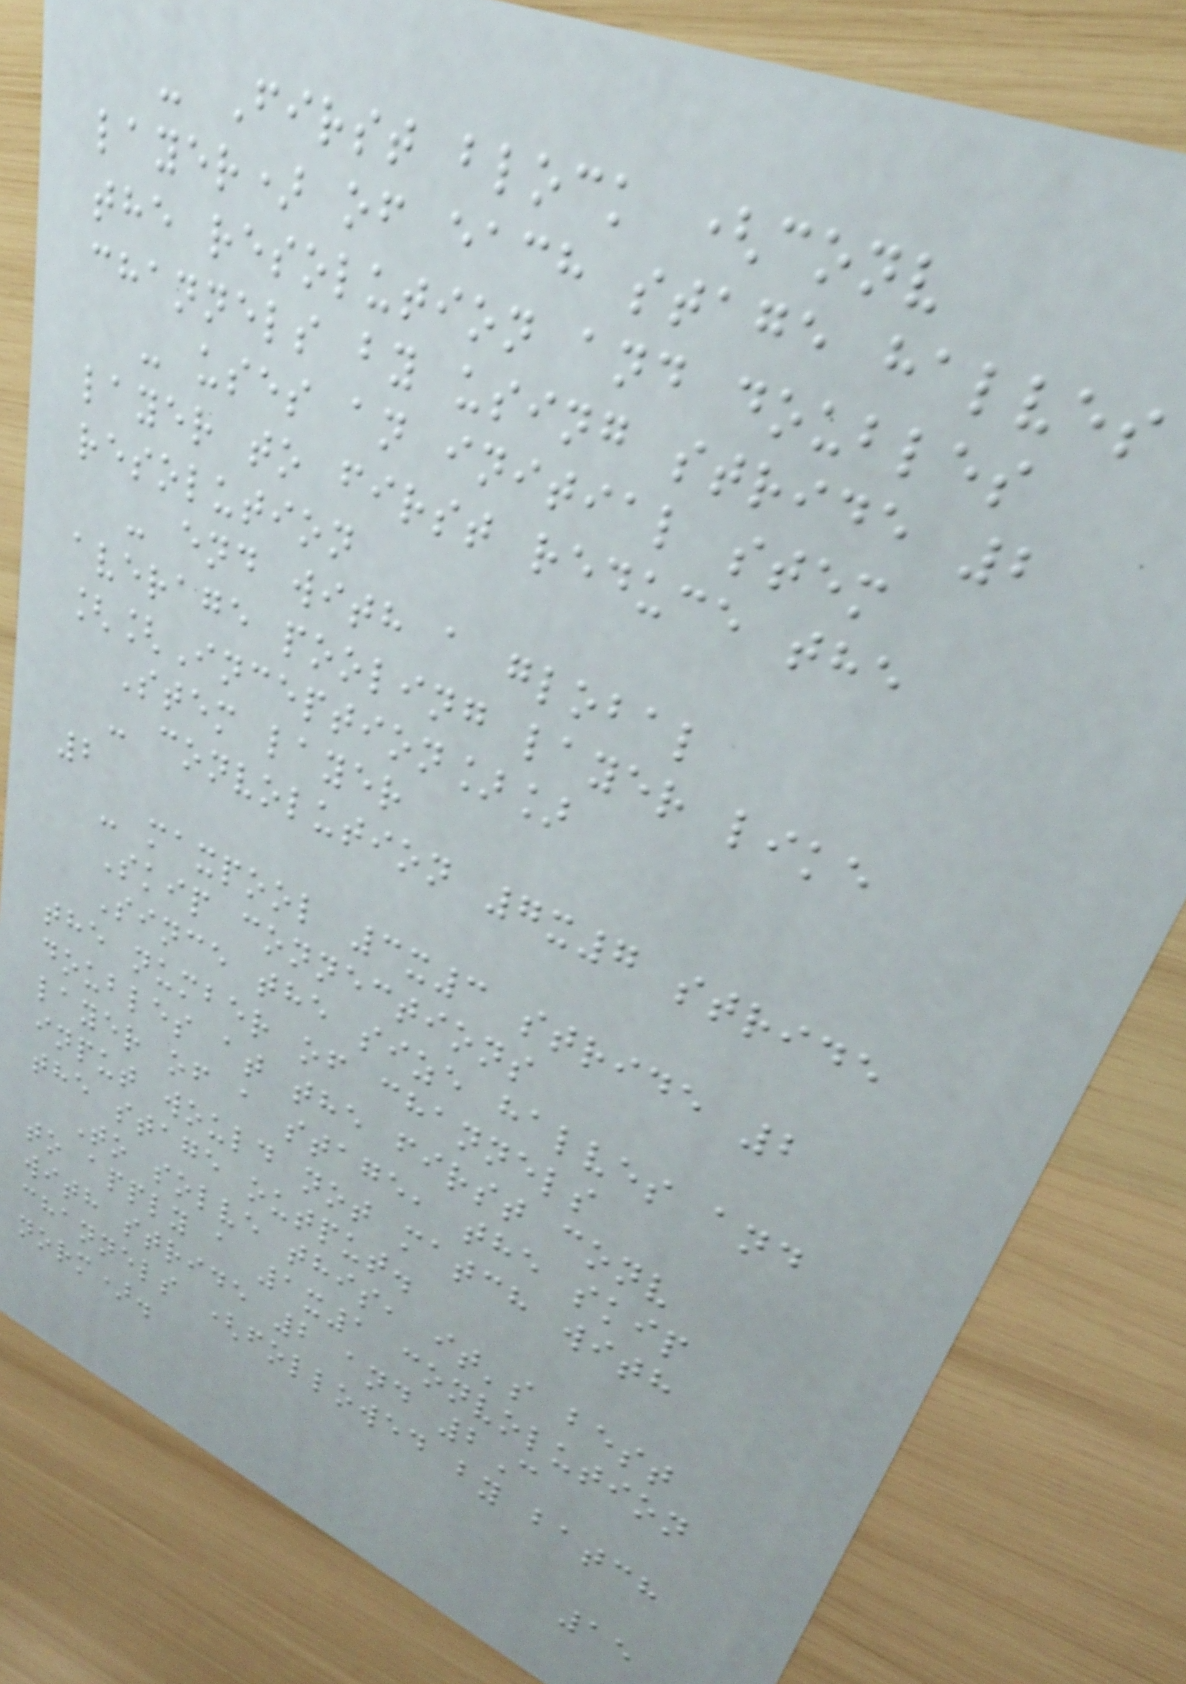- First block (conv
layer) of each stage halves
the resolution and doubles
channels by using stride 2
- uses an initial stem
layer to first reduce the
resolution
- end with a global
average pooling layer like
[[Inception]]
Stem layer
- convolution 7x7 stride
2
- maxpool 3x3 stride 2
Skip connections
Since the size halves and
the number of channels
doubles at the first conv
layer of a stage, the skip
input would not match with
the stage output.
To solve this, it's best
to apply a 1x1 convolution
with stride 2 and 2C
channels (followed by batch
norm).
15
